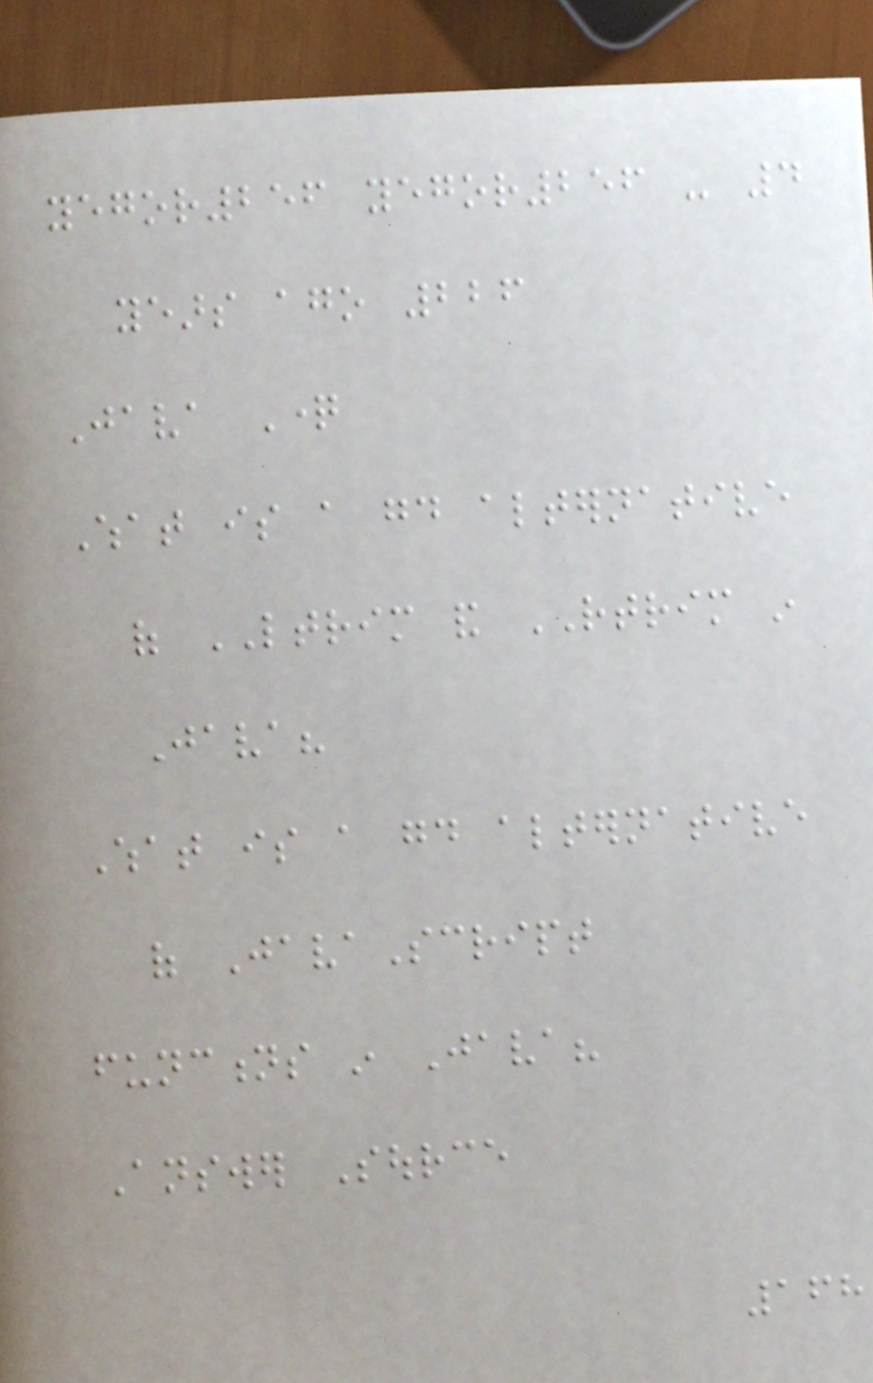yegor256 yegor256 - 4
years ago 226
Java Question
What is a good alternative
of LTRIM and RTRIM in
Java?
What is a good alternative
of JavaScript
functions in Java?
Answer Source
168
